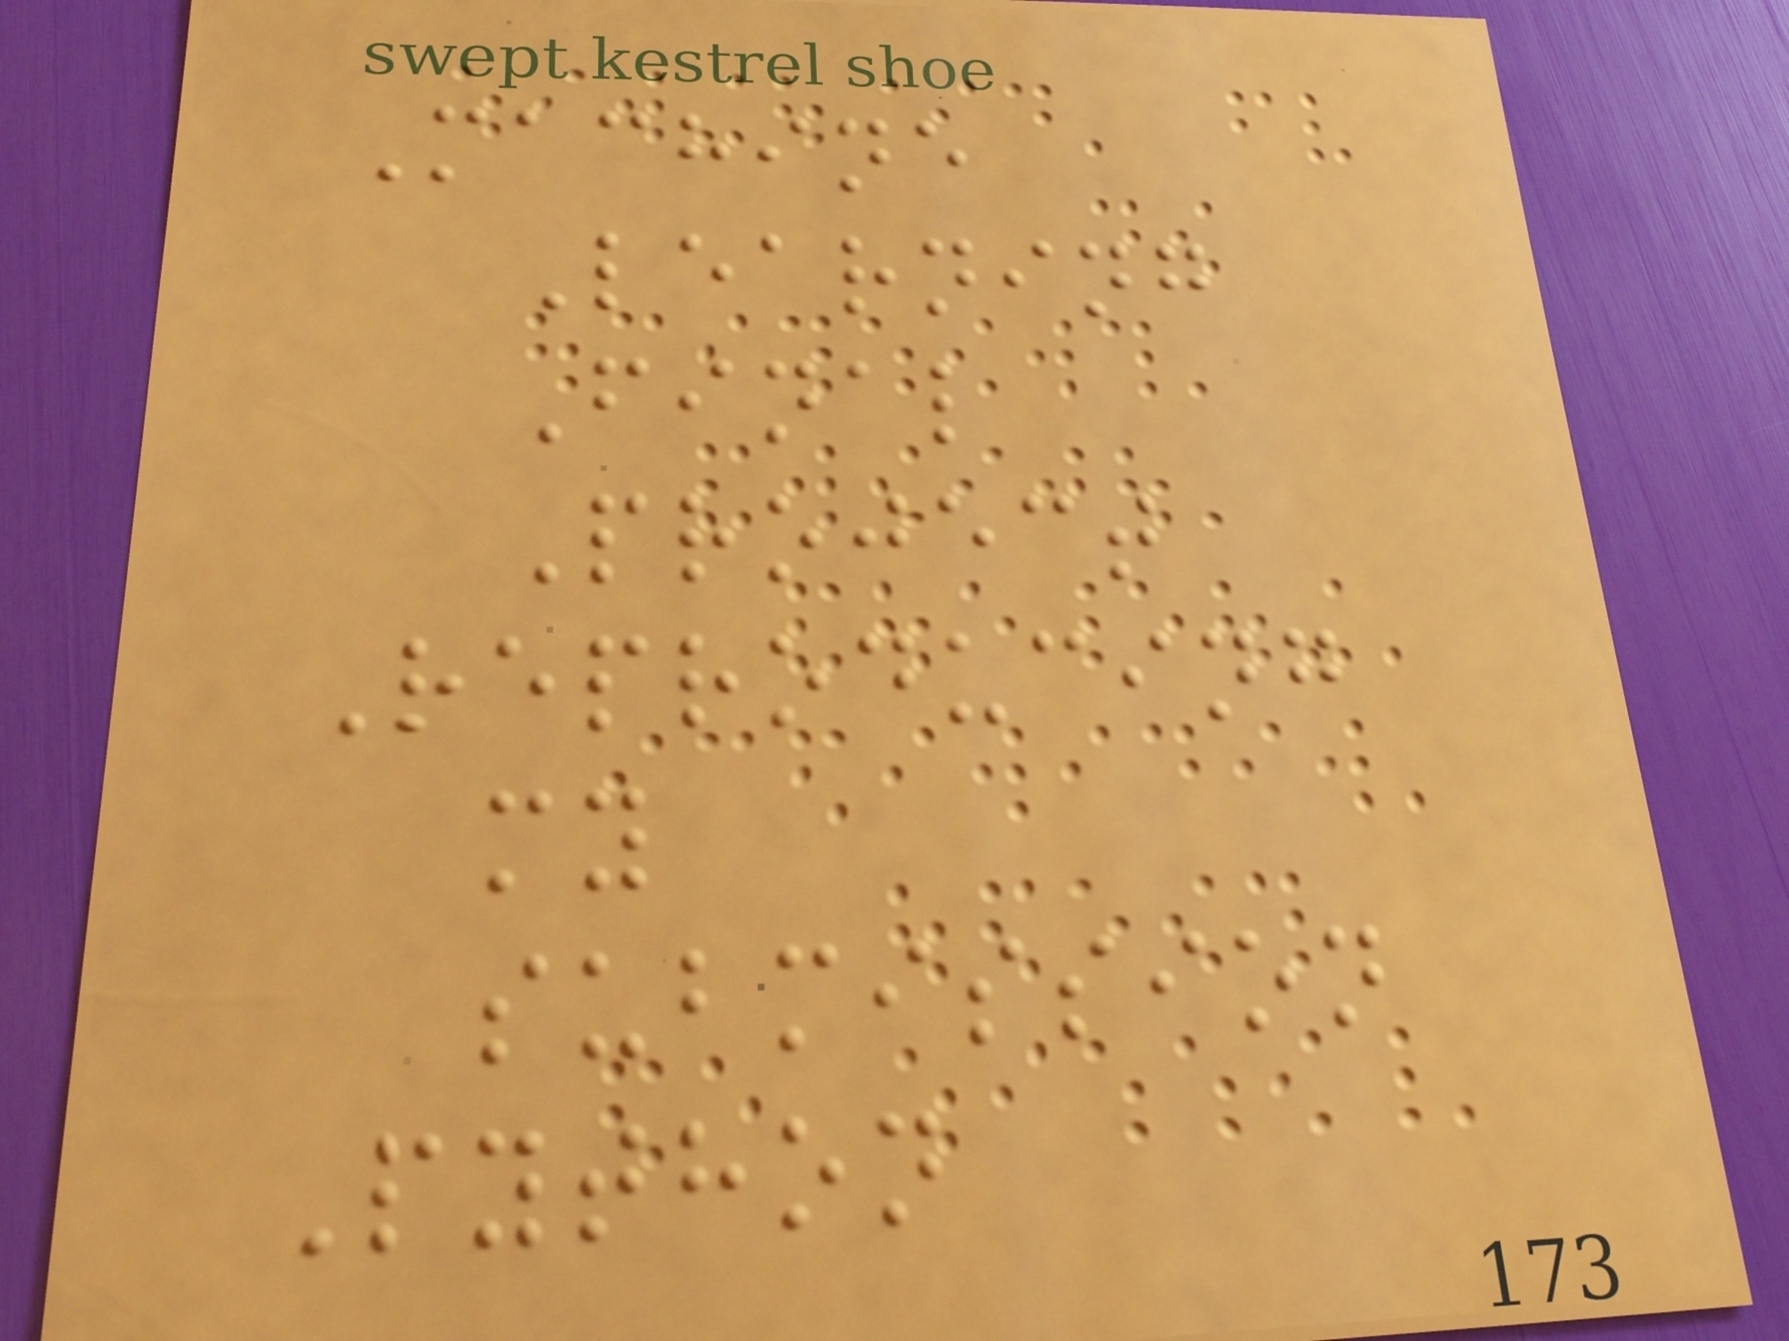Machine
Learning
Final
Project
Reproducing
my
submission
Python
